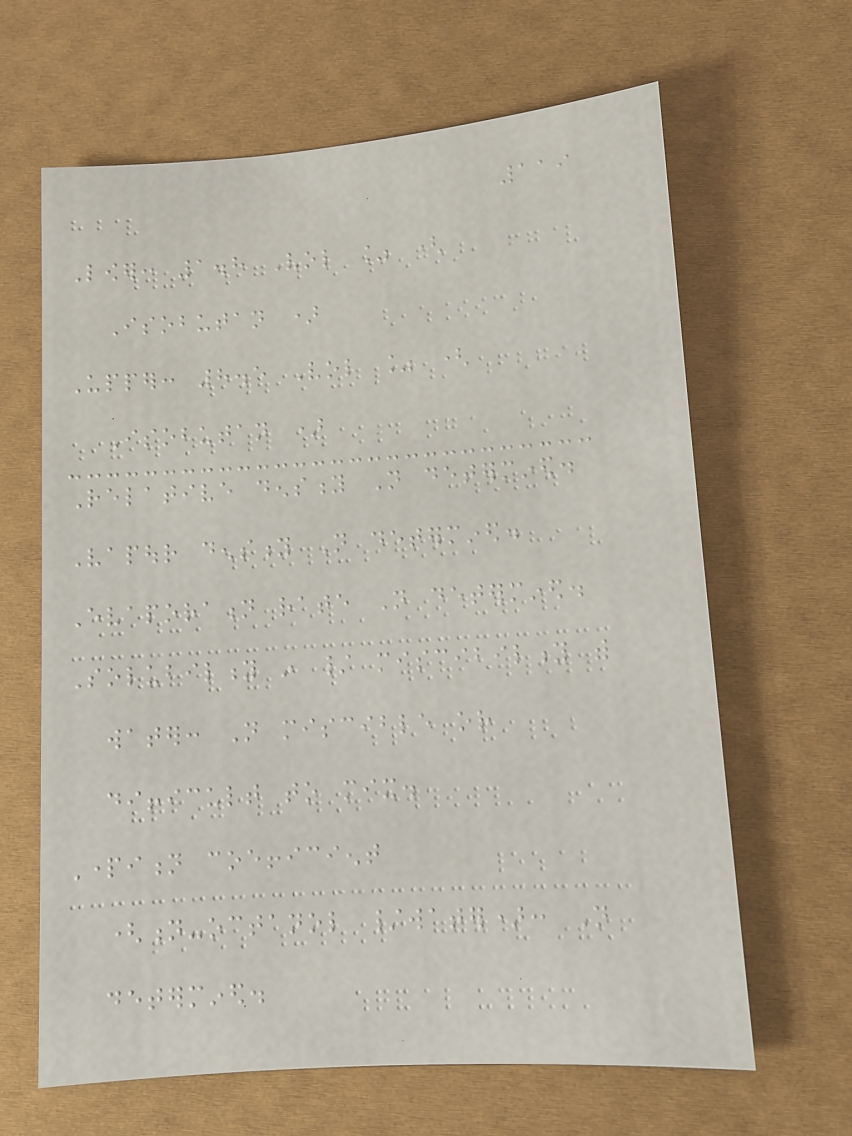119
Lower: 1.8 Vol % (
Isobutan )
Upper: 8.5 Vol % (
Isobutan )
Relative density Not determined.
Vapour density Not determined.
Evaporation rate Not determined.
Solubility in / miscibility with
water: Not miscible or
difficult to mix.
Partition coefficient
(n-octanol /water): Not
determined.
